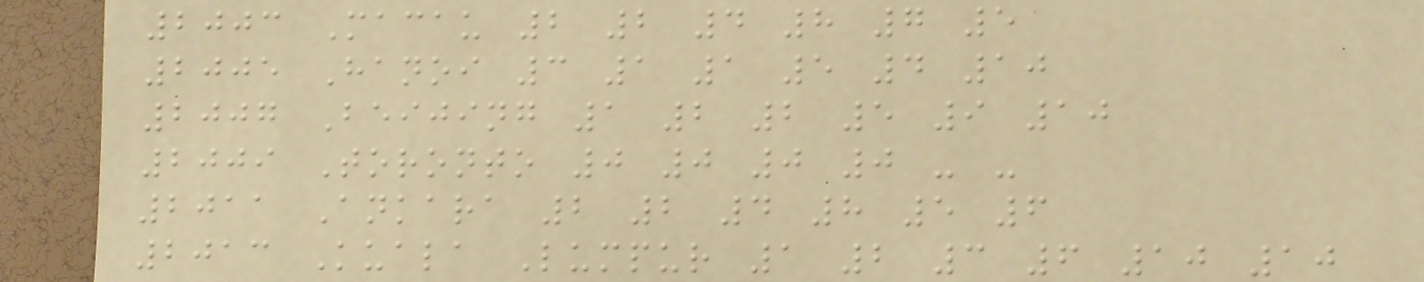2003 Macau 2 2 4 8 7 5
2005 Hanoi 3 1 1 5 4 10
2007 Beijing 1 2 2 5 9 10
2009 Toronto 0 0 0 0 - -
2011 Ankara 2 2 4 8 5 6
2013 Kuala Lumpur 1 2 3 6 10 10
